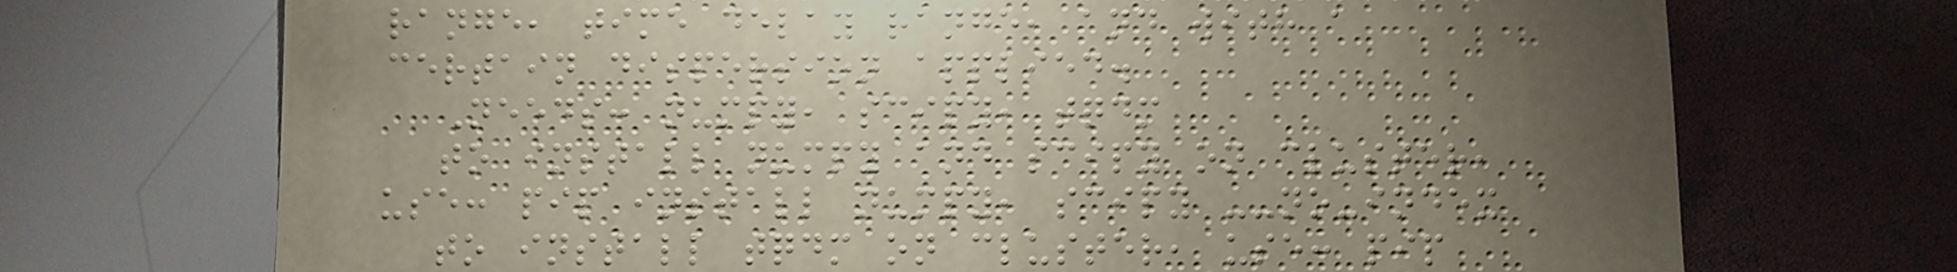range, time delay range, and with a
certain dispersion applied.
Needs: numpy, scipy, tqdm
to install numpy and scipy on cluster,
use: pip install numpy, scipy --no-index
to install tqdm on cluster, use: pip
